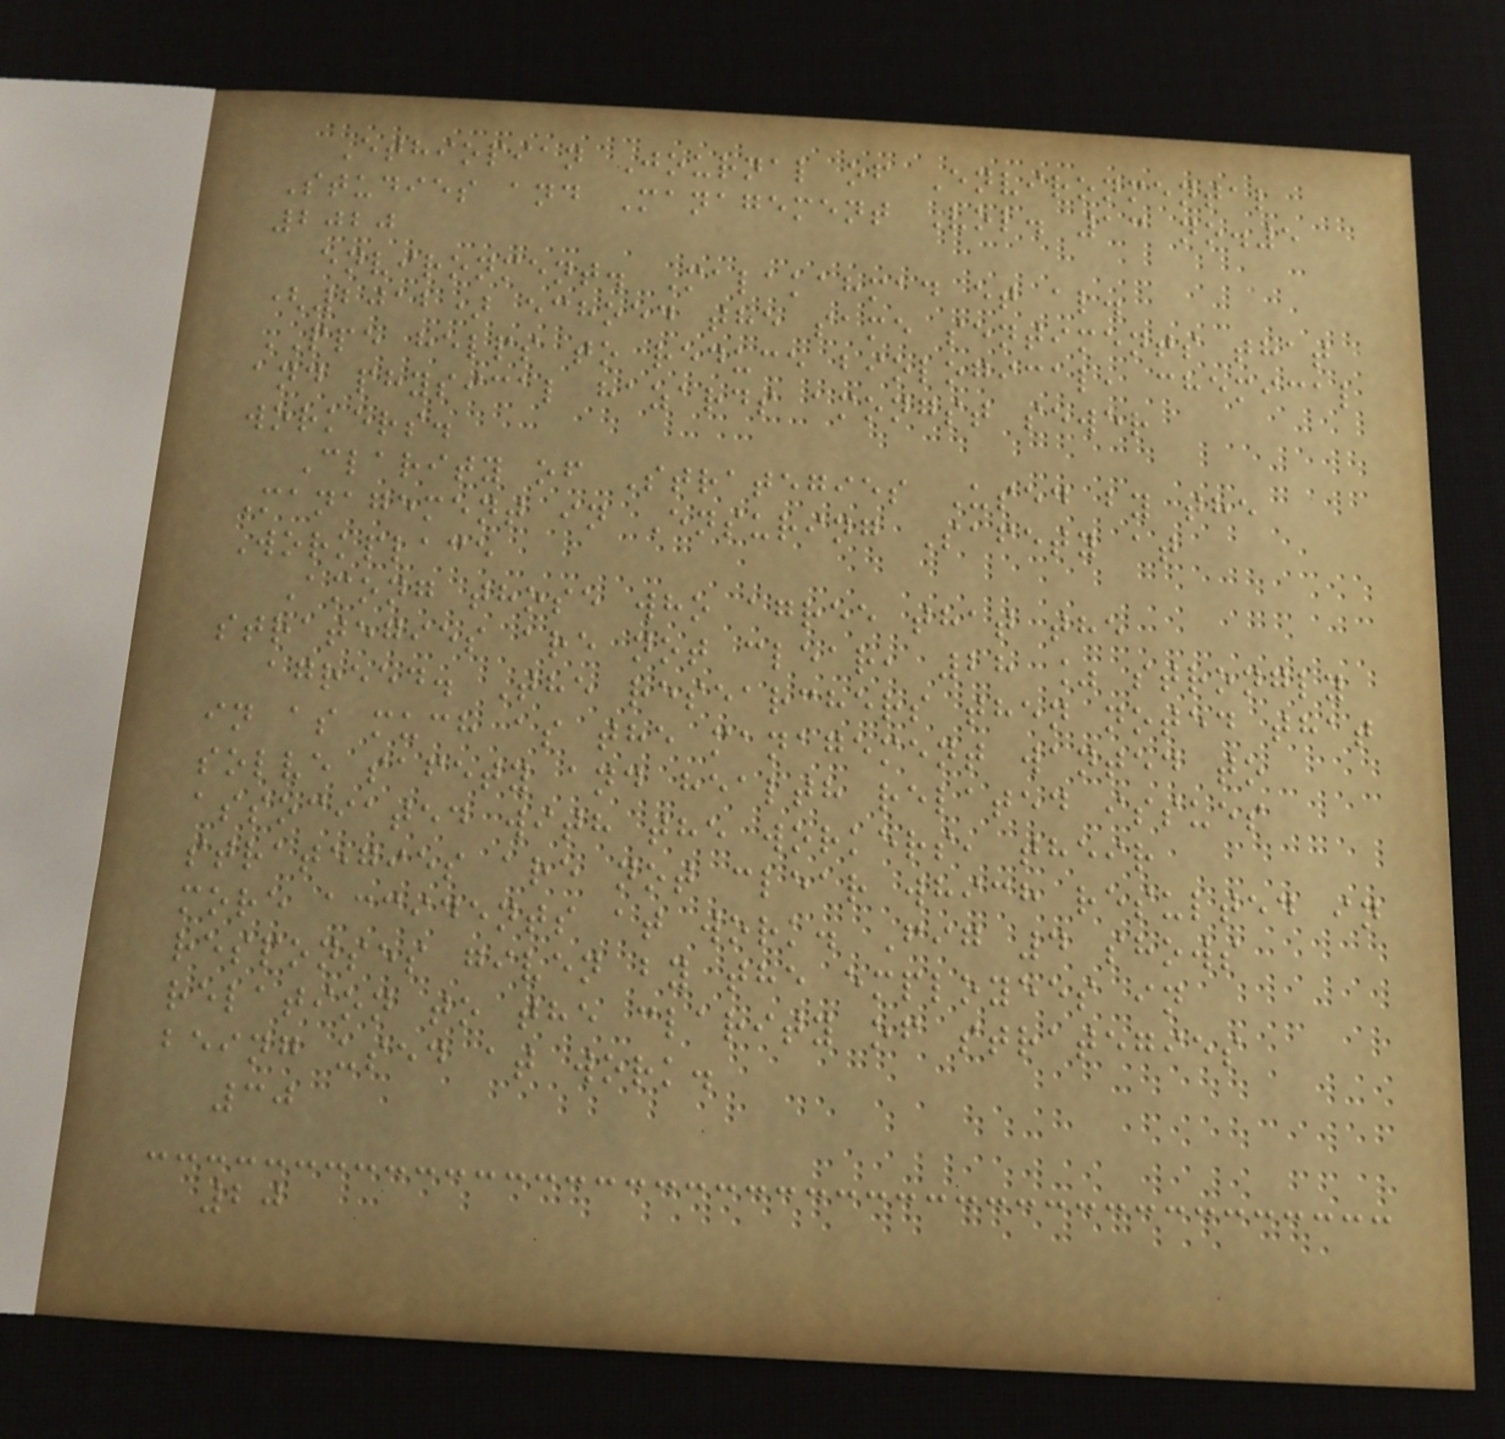Ethiopian Journal of Environmental
Studies and Management Vol. 13 no.5
2020
environment. Malakahmad et al.
(2012) echoed the same sentiments that
PPE helps to reduce biological, chemical
and physical hazards amongst sewer
workers.
Clarity of Strategies Used by the
Management in Ensuring Safety at
Workplace
Among those who agree that the
strategies are not clear, 28 % strongly
agreed. The researchers then noted that
in as much as the management wanted to
solve safety and health related issues
associated with the workers, their
strategies are not clear which resulted in
more accidents at work. Fig 4 shows
responses given by the employees in
relation to the clarity of strategies
being used at work.
30
20
